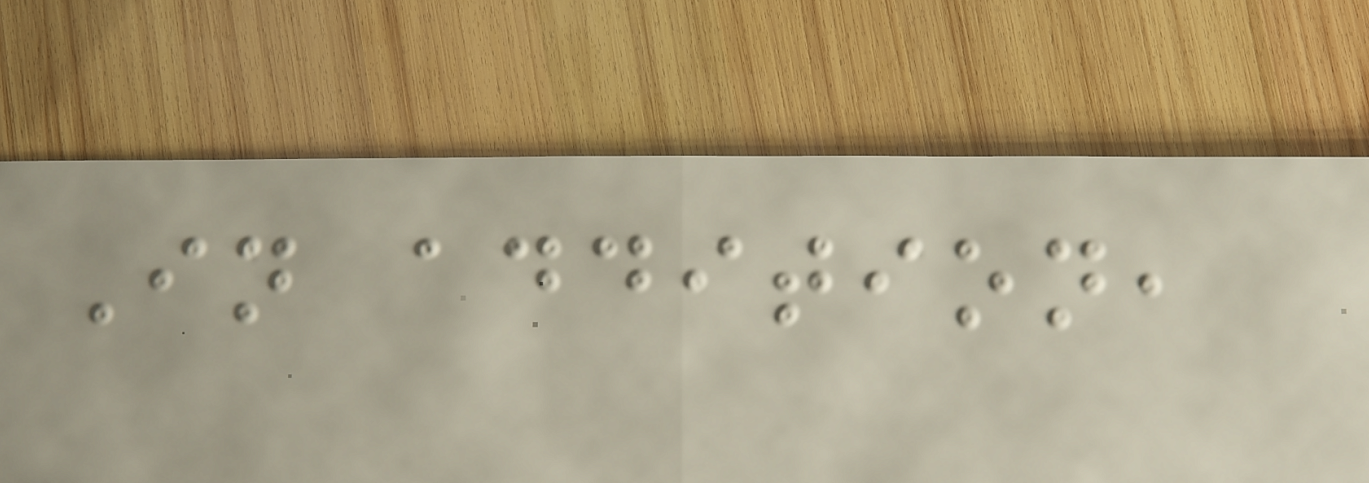In addition,
